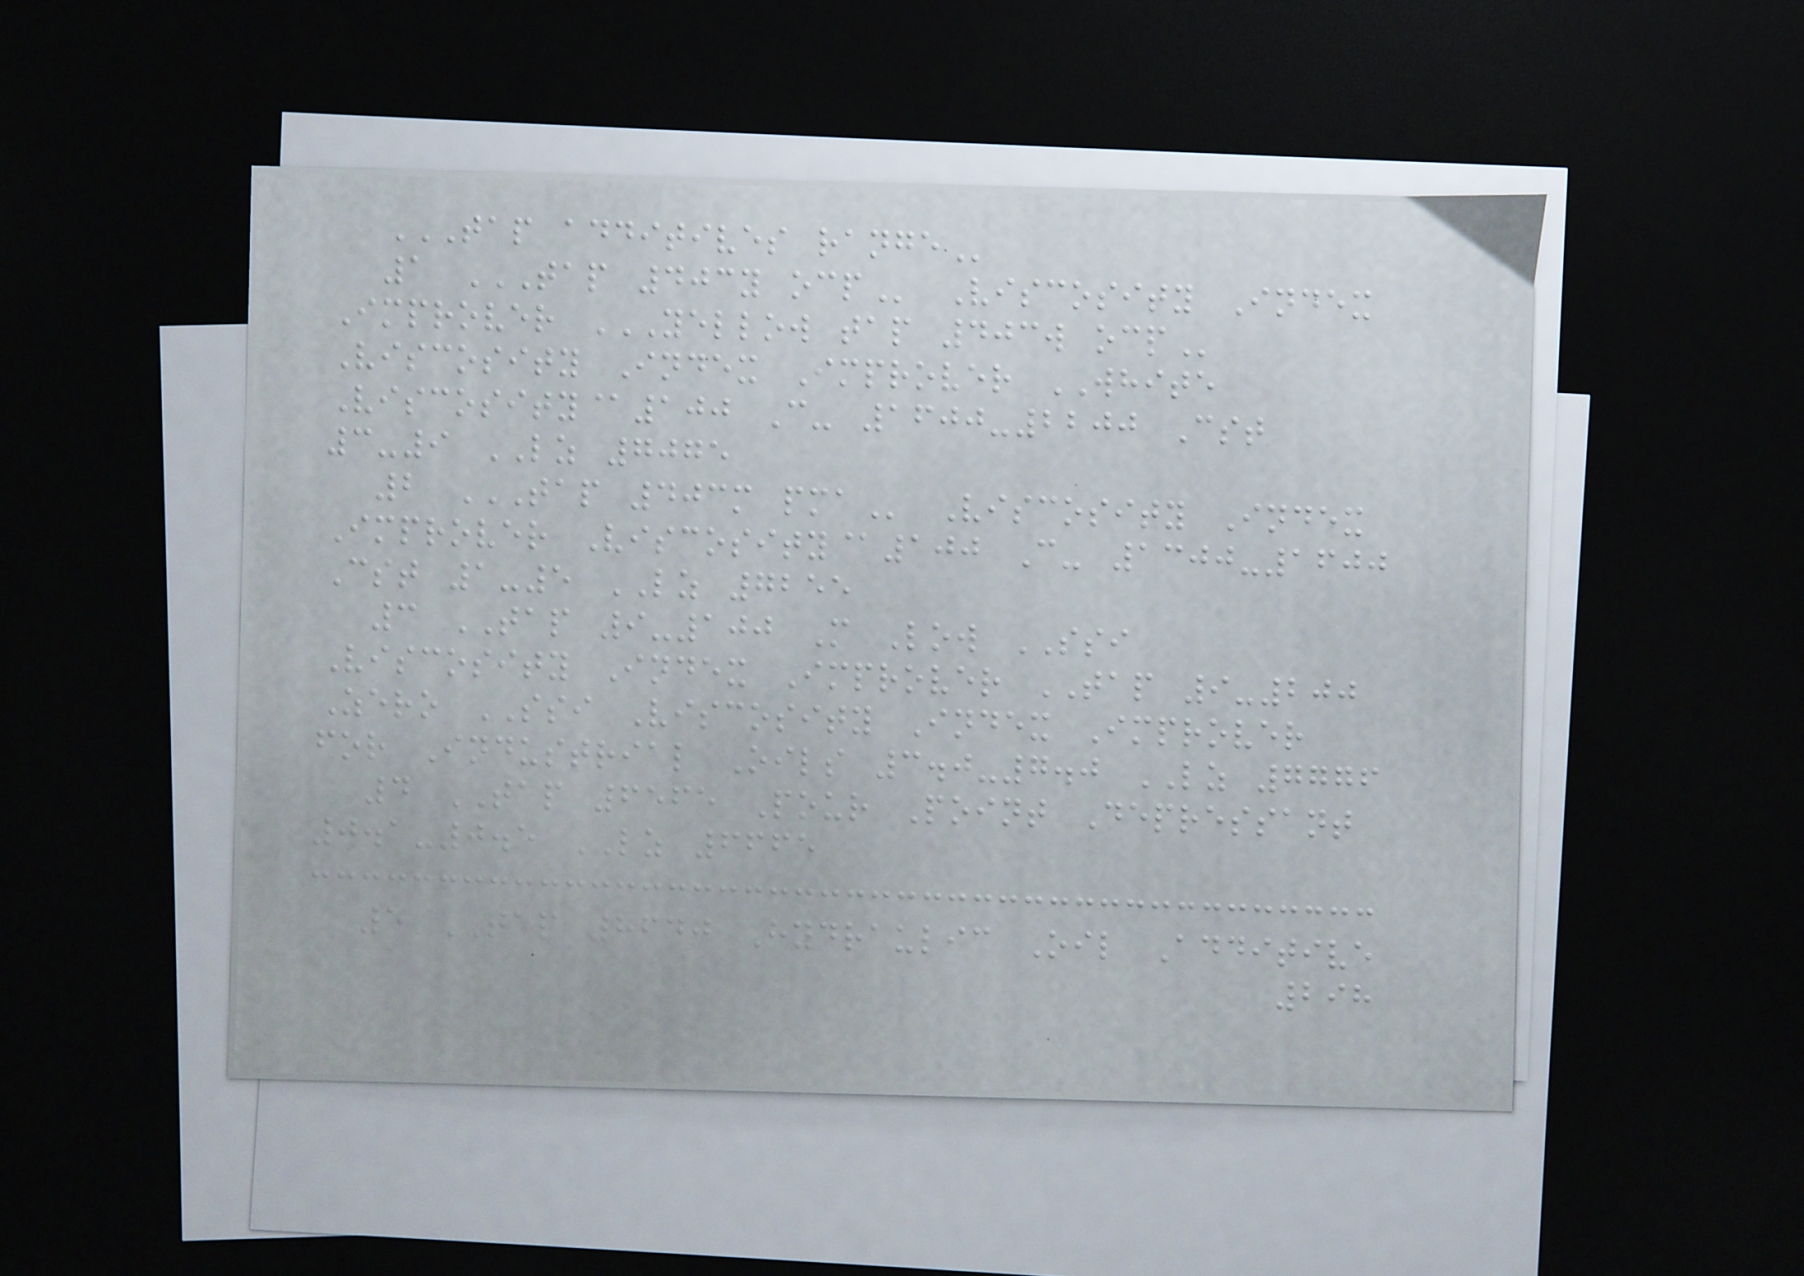TAP ADDITIVES RANGE
1 TAP 403Y OCP Viscosity Index
Improver YELLOW TAP 403W OCP
Viscosity Index Improver WHITE
Viscosity@100 C- 1600-2200 Cst
3-9 LZ 7075
2 TAP 403M PMA Viscosity Index
Improver Viscosity@100 C- 1300-1600
Cst 1-5 LZ 7255
3 TAP 9-100 M Low SSI
Viscosity Index Improver TAP 9-200
Zero SSI Viscosity Index Improver
for Industrial Oils 3.0-7.0 LZ 7776
4 TAP 6565 Pour Point Depressant
0.1-0.5 LZ 6665
5 TAP 8640 Hydraulic Oil Additive
298
